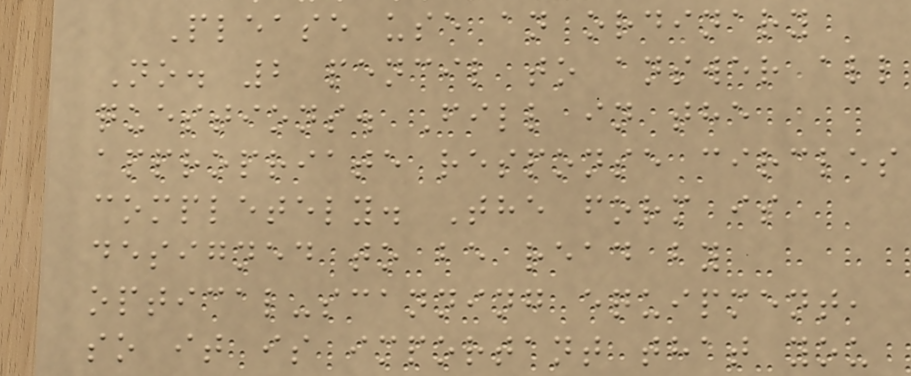Please use an ordinary
No. 2 pencil to answer all
questions. Fill in the
appropriate response circles
completely. The form is
designed to be read by
optical-scanning equipment,
so it is important that you
